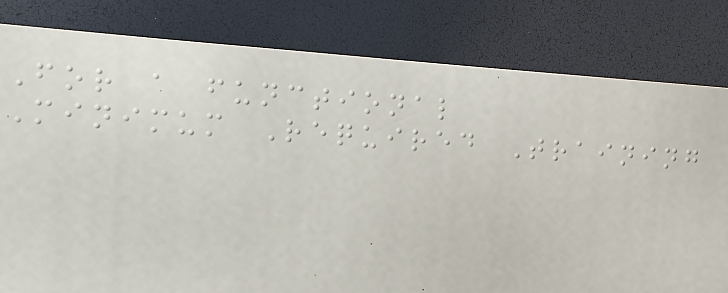For a functional
Minimum Required Training
